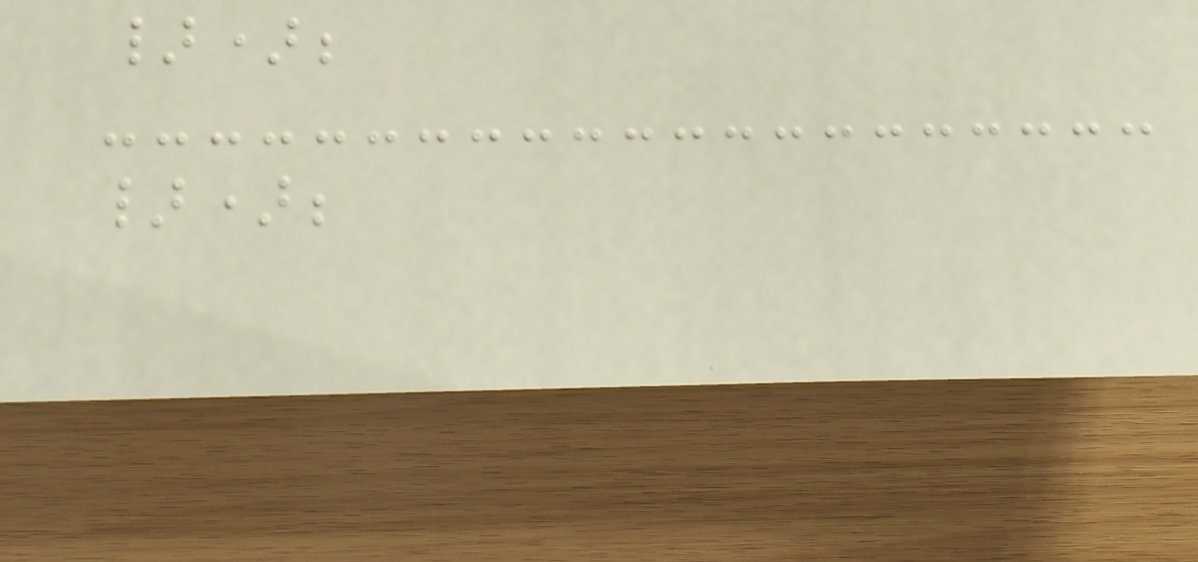});
});
